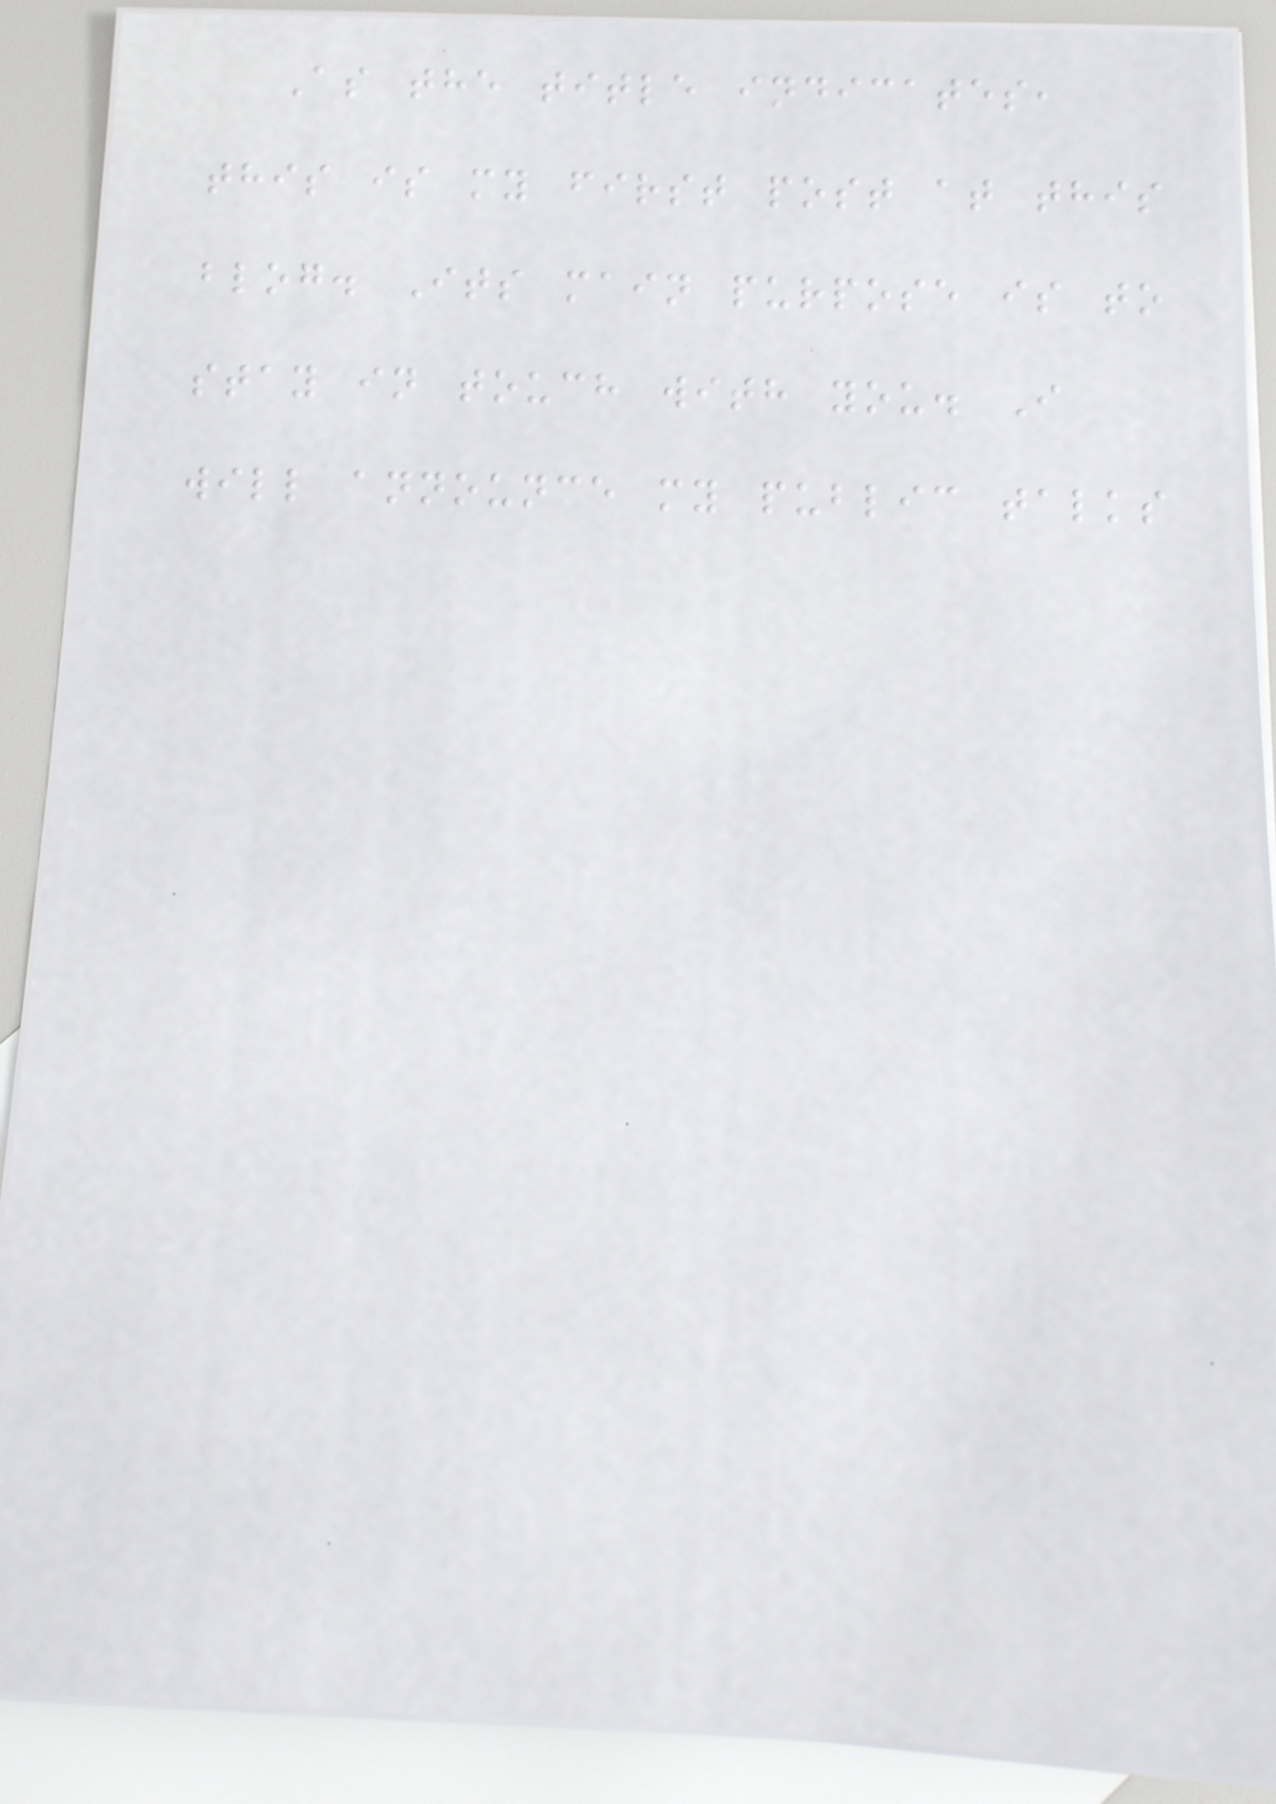As the title indicates,
this is my first post at this
blog. Its main purpose is to
stay in touch with you. I
will announce my public talks
